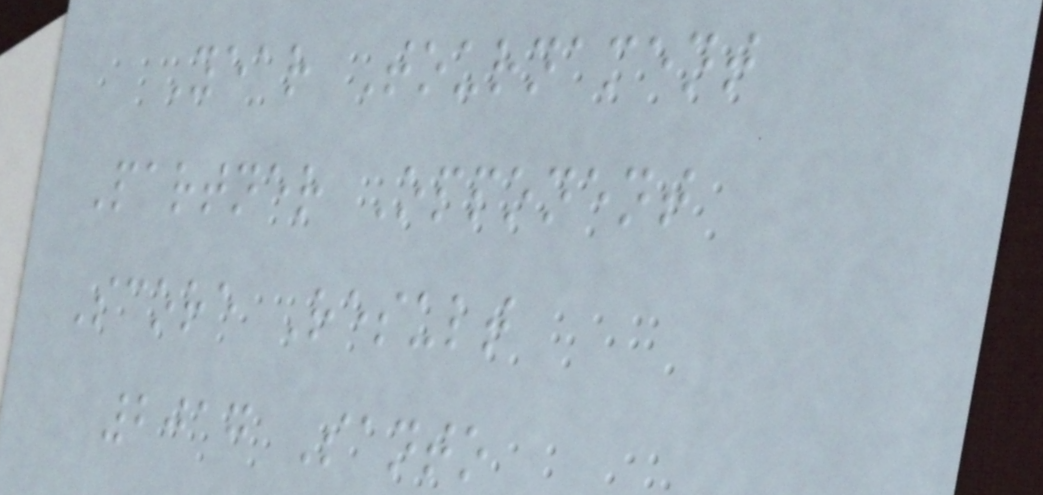Year Tournament
Partner Opponent
Score Result
2017 Santo
